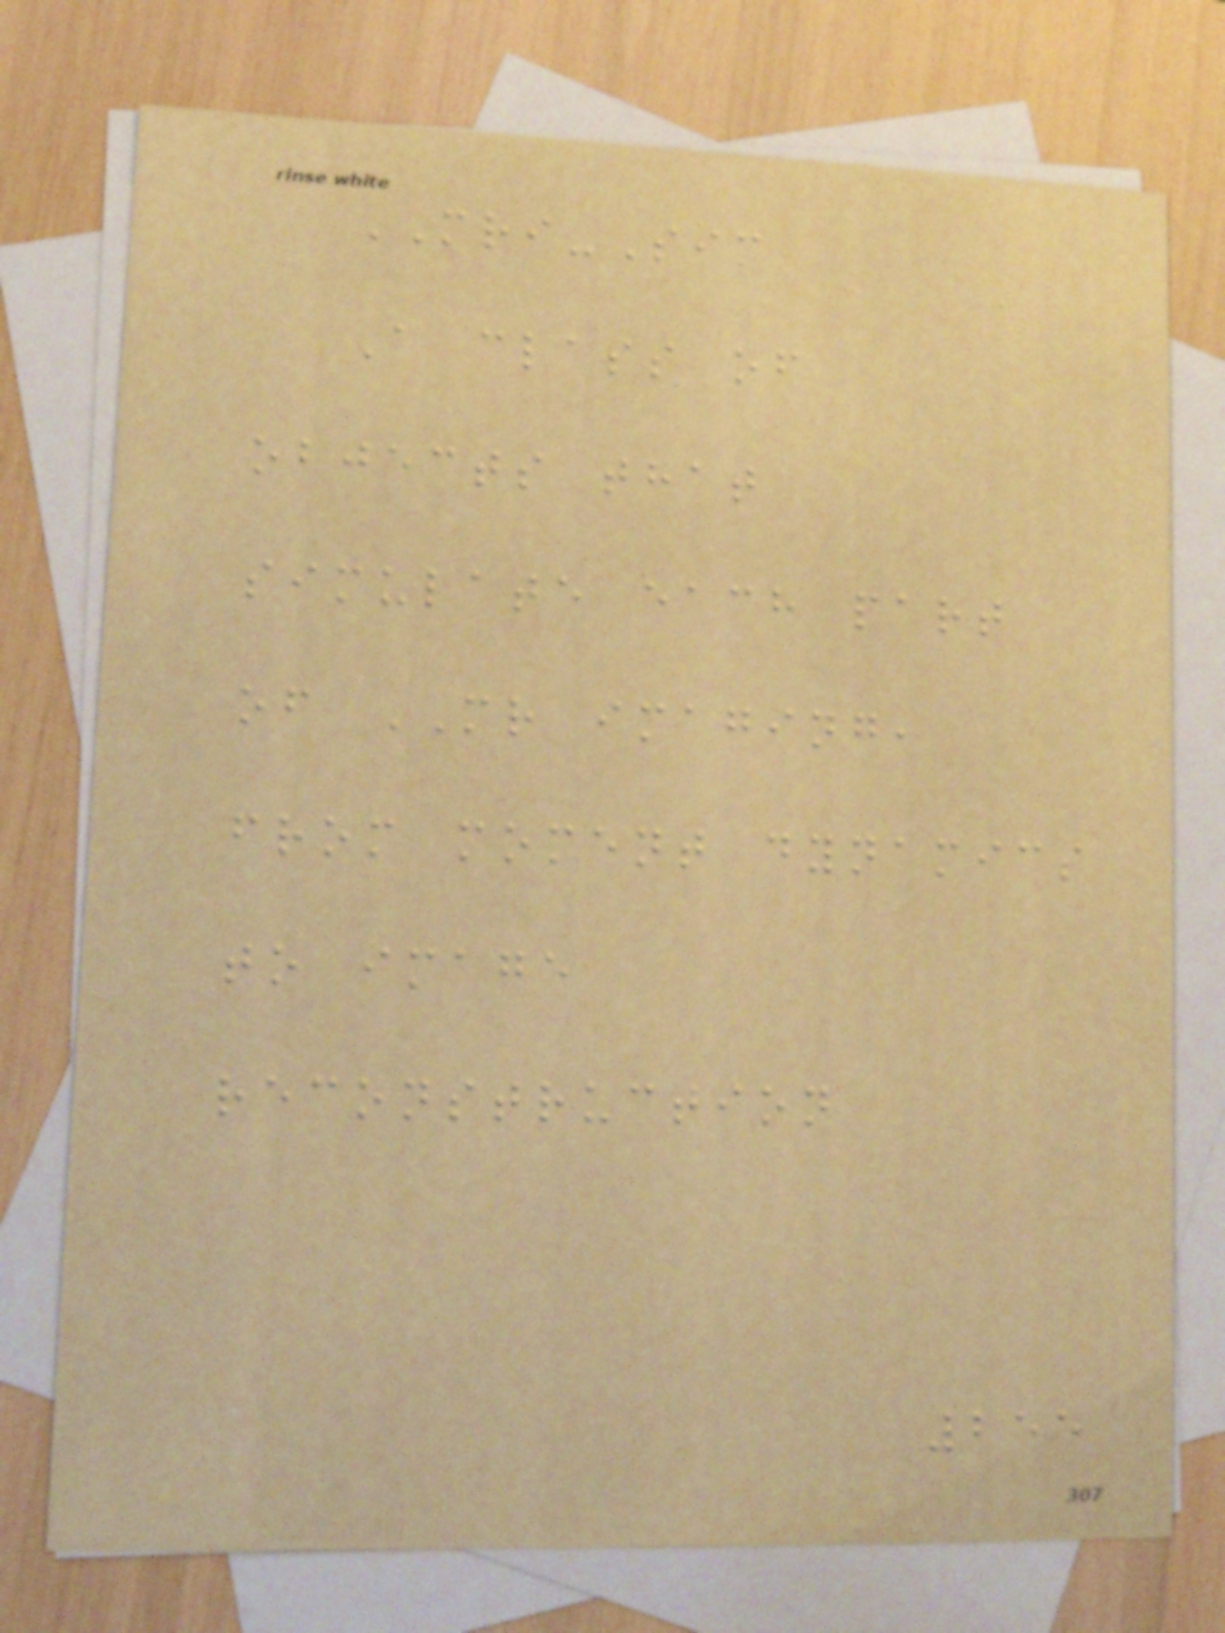MRI-Sim
A class of
objects that
simulate each part
of MR imaging,
from moment dynamics
to image
reconstruction
255
